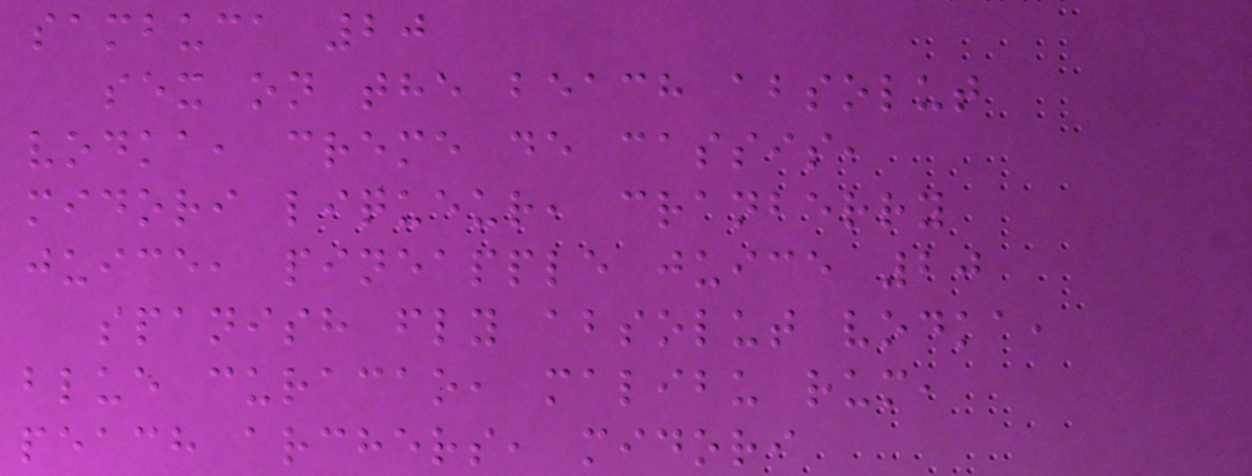sambuca 20
sex on the beach absolut
vodka, creme de cassis,
midori liqueur, cranberry
juice, pineapple juice 20
spanish fly absolut vodka,
blue curacao, malibu rum,
peach archers, midori
